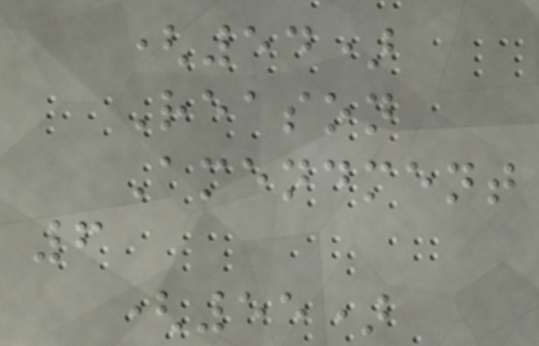(54)
Reason
Amendment
6
(55)
